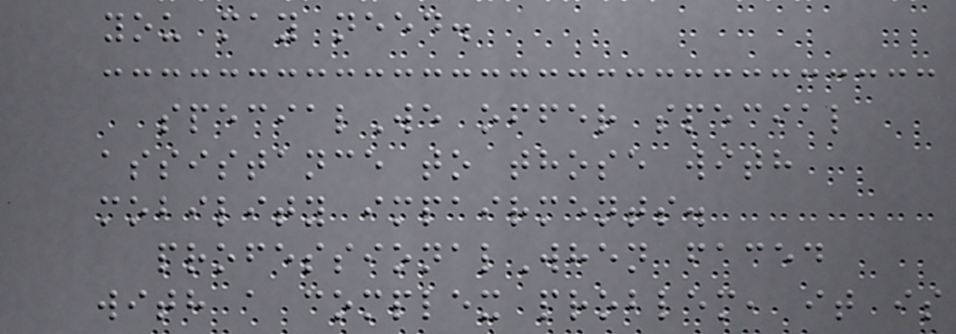you may need.
specialWe offer special
assistance to those with
mobility impairments.
professionalWhen faced
with a complex problem, it is
